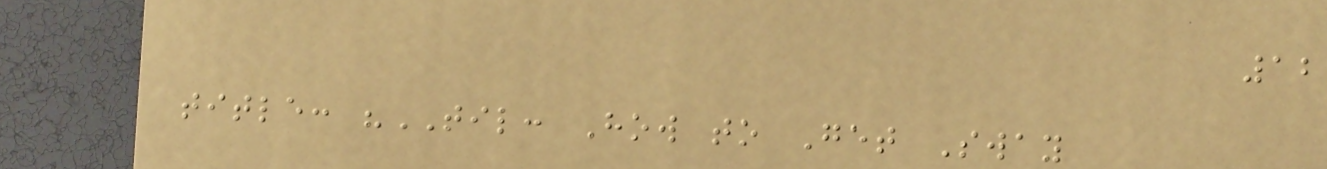12
title: "TIL: How to Get Sway
